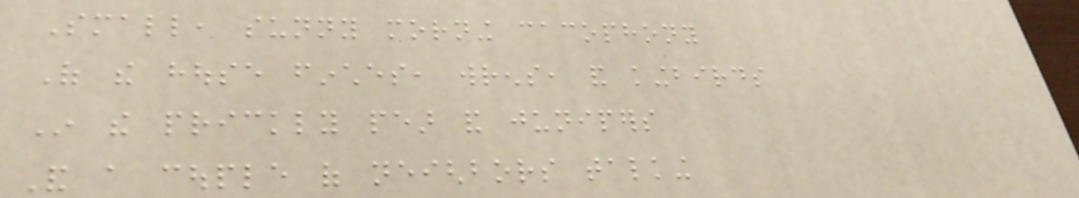Small, sunny morning cacophony
Of the house finches, wrens, and kingbirds
In the prickly pear and junipers
And a couple of neighbors talking
